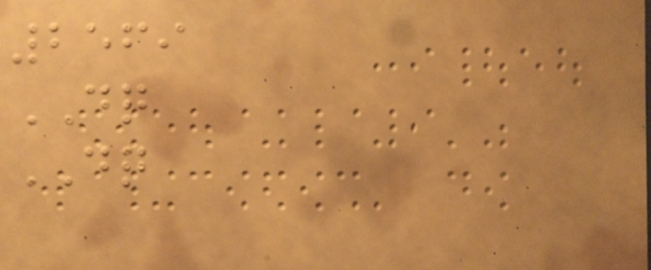2569
DQ
DQ
